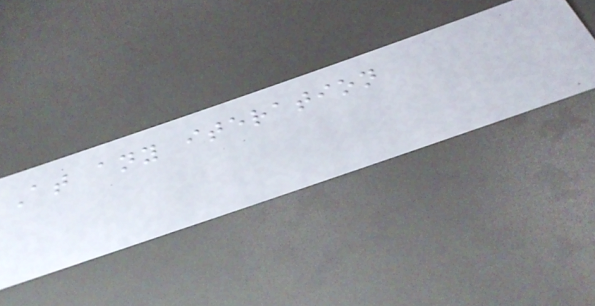At any iteration
